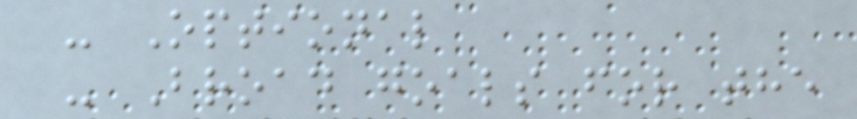- Optional
- Broad goals for the
